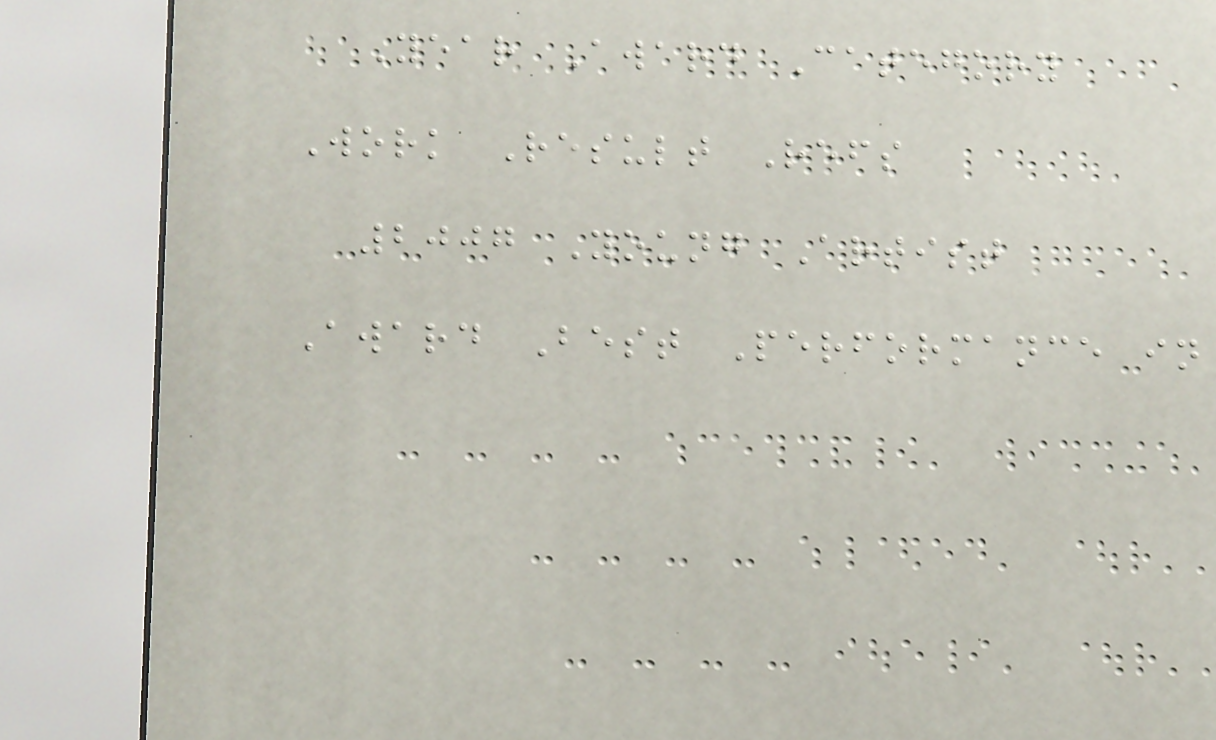Year Award Category
Work Result Refs
2007 Young Artist
Award Best Performance in
